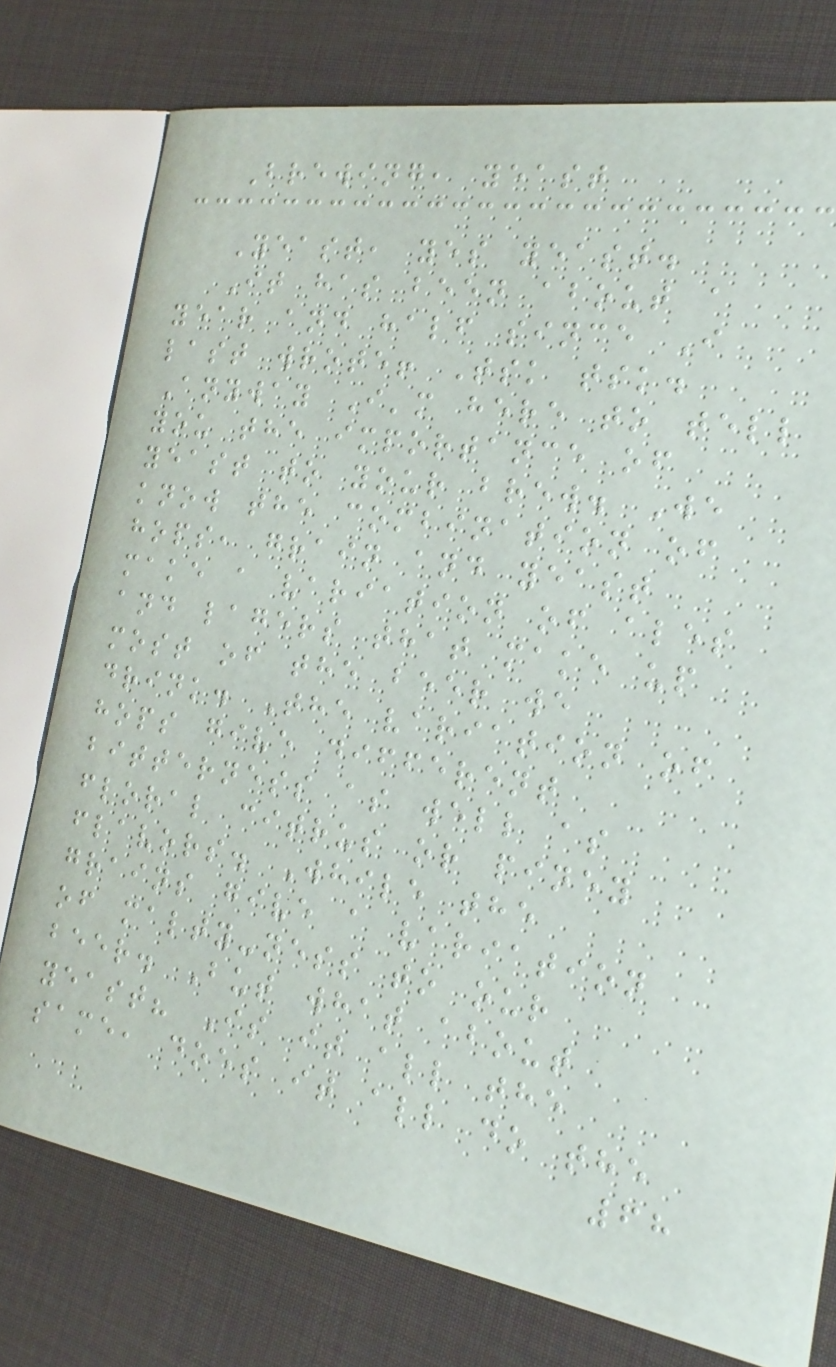Brewing, yeast
Yeast, yes yeast.
It has been about a
year and half since I
last wrote! Tsk tsk.
Anyway I'm here to tell
you the importance of
yeast to your brew. We
know the combination of
hops, grain and yeast
make a variation of ales
and lagers that make up
most of the beer we
drink. The variation of
hops give different
bitterness as well as
floral citrus or piney
flavors. While the
grains give a variation
of malty-ness to our
beer. But what about
yeast? Is it all the
same, does it all do the
68
